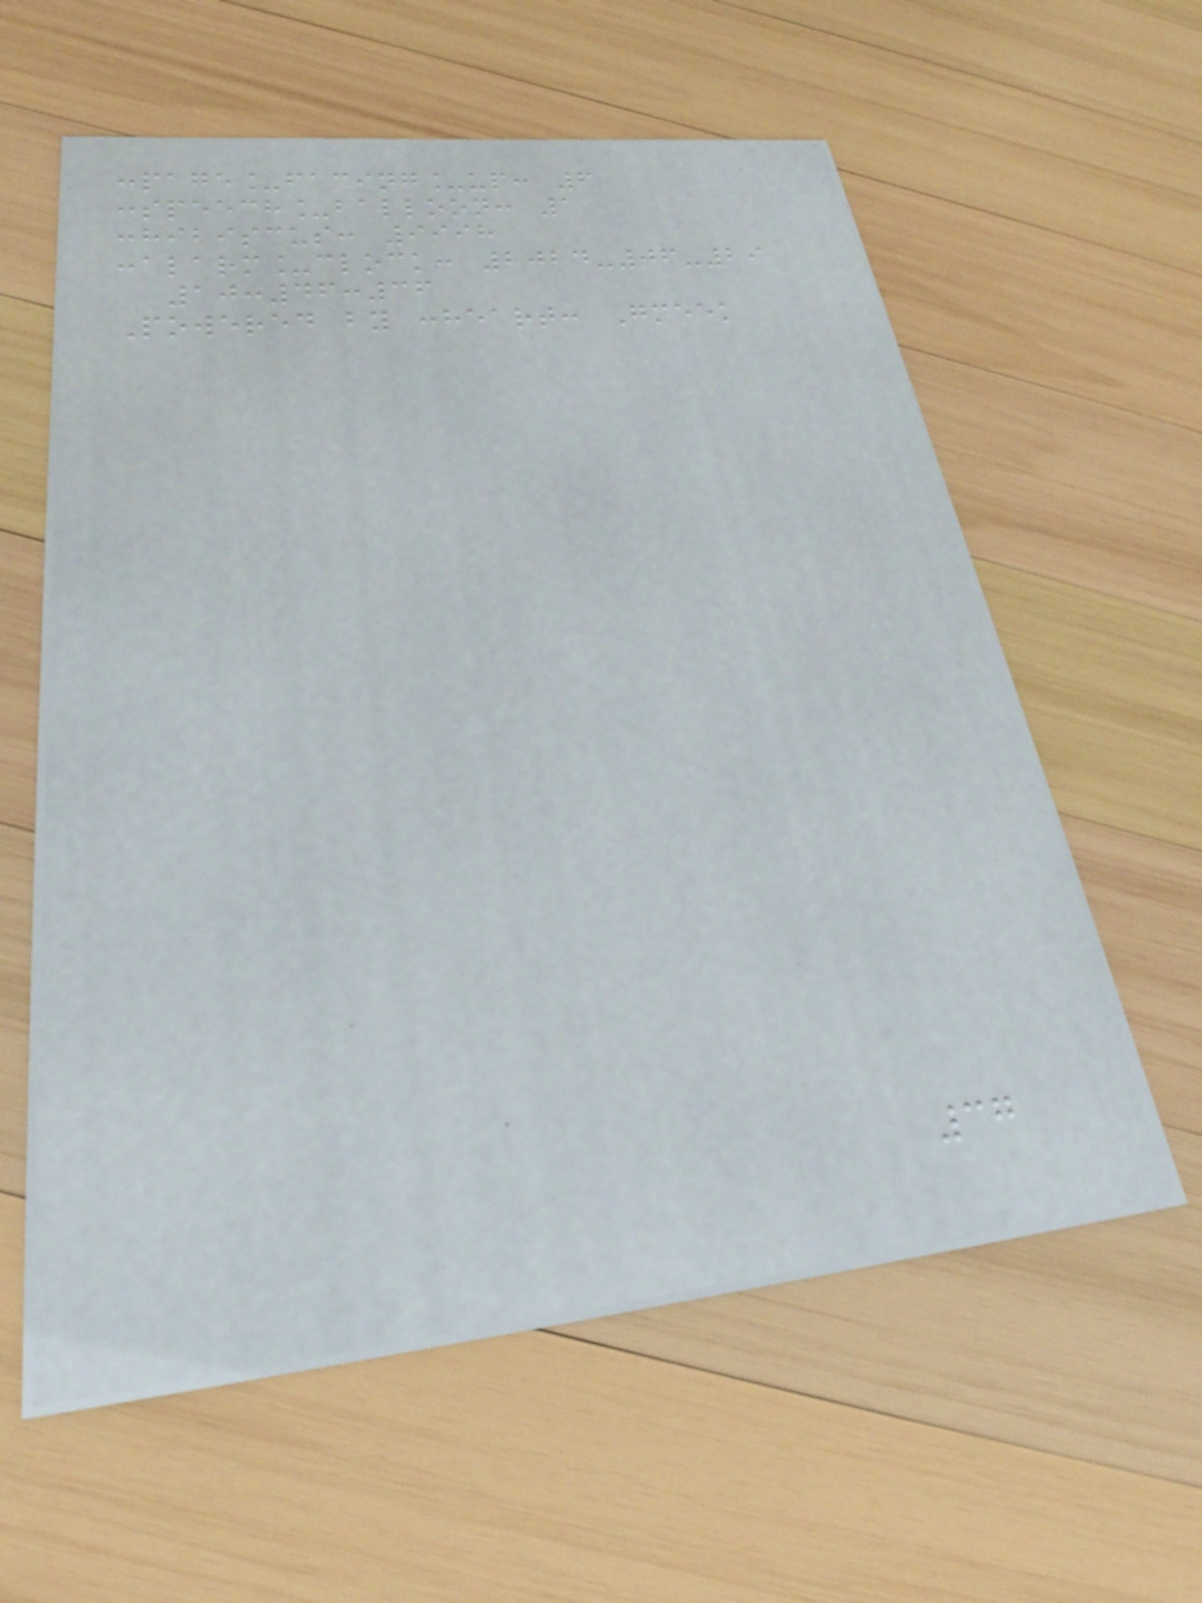:page_facing_up: 6
:speech_balloon: 1
:hibiscus: 9998
:alarm_clock: 2024-06-29
10:46:36
Powered by :heart: Gmeek
37
